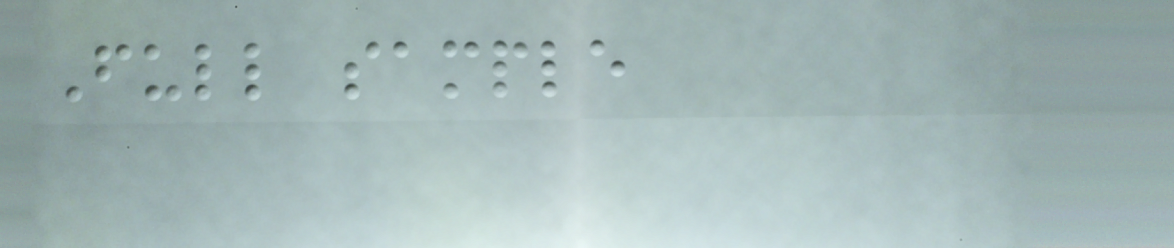Full sample
